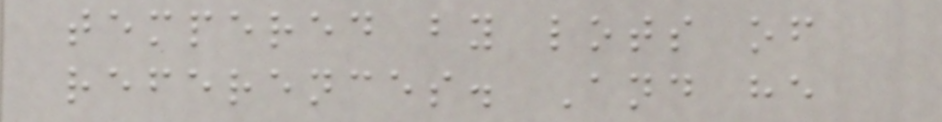tempered by lots of
references. And he
